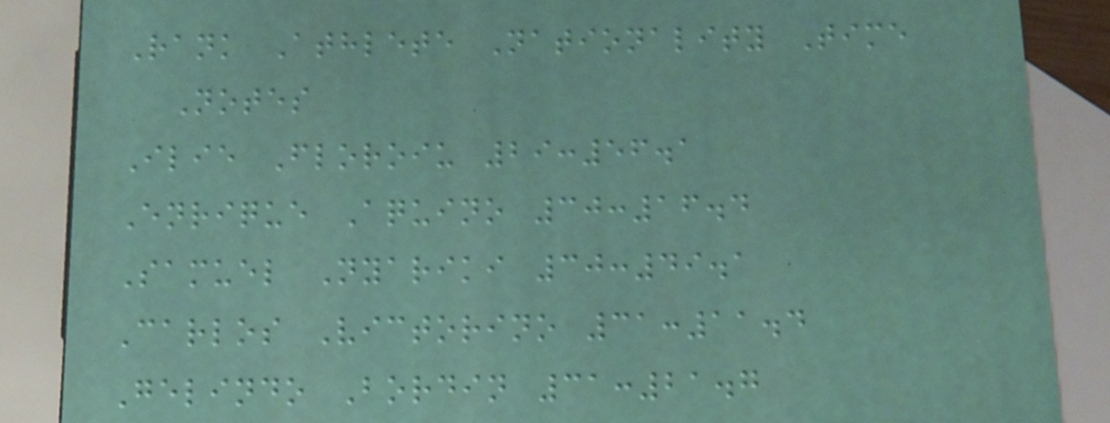Rank Athlete Nationality Time
Notes
Ilie Floroiu 29:56.1
Enrique Aquino 30:16.4
Samuel Nyariki 30:49.1
Carlos Victorino 31:11.4
Gelindo Bordin 31:21.7
